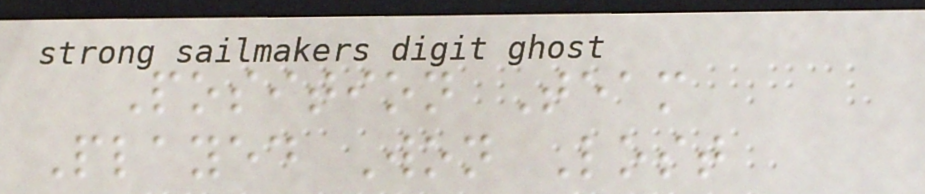Position Team
Played Won Lost
